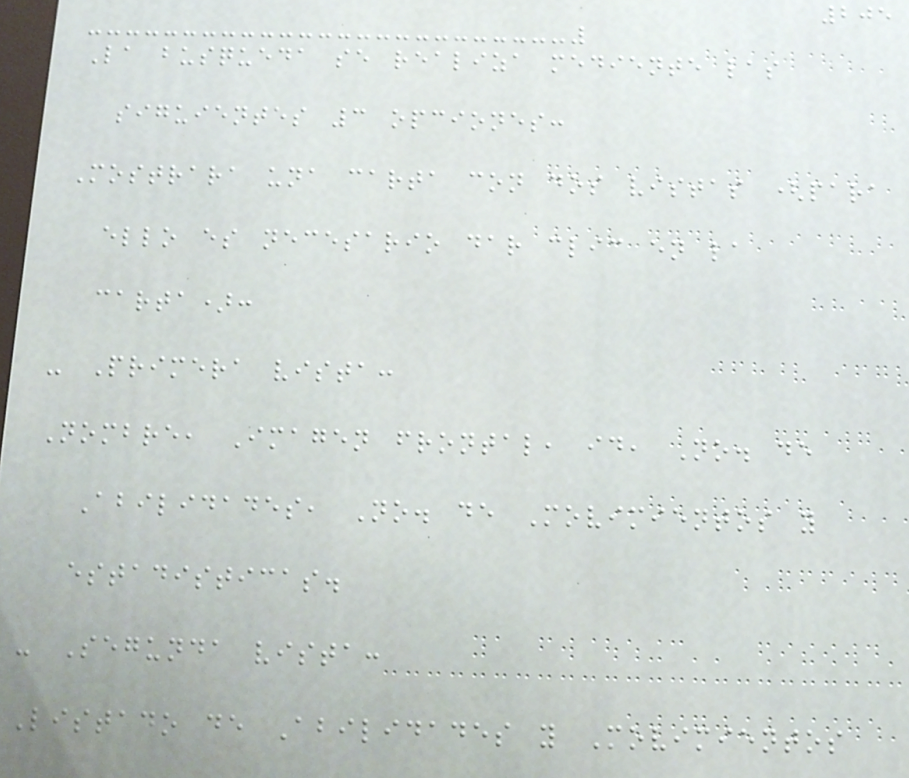205
La busqueda se realiza mediente las
siguientes 3 opciones:
Mostrara una carta con dos vistas (para
ello es necesario dar clic en la
carta):
- Primera vista:
Nombre, Imagen frontal, id, No. de
Abilidades, No. de Movimientos y
estadisticas.
- Segunda vista:
Listado de Abilidades y Movimientos
